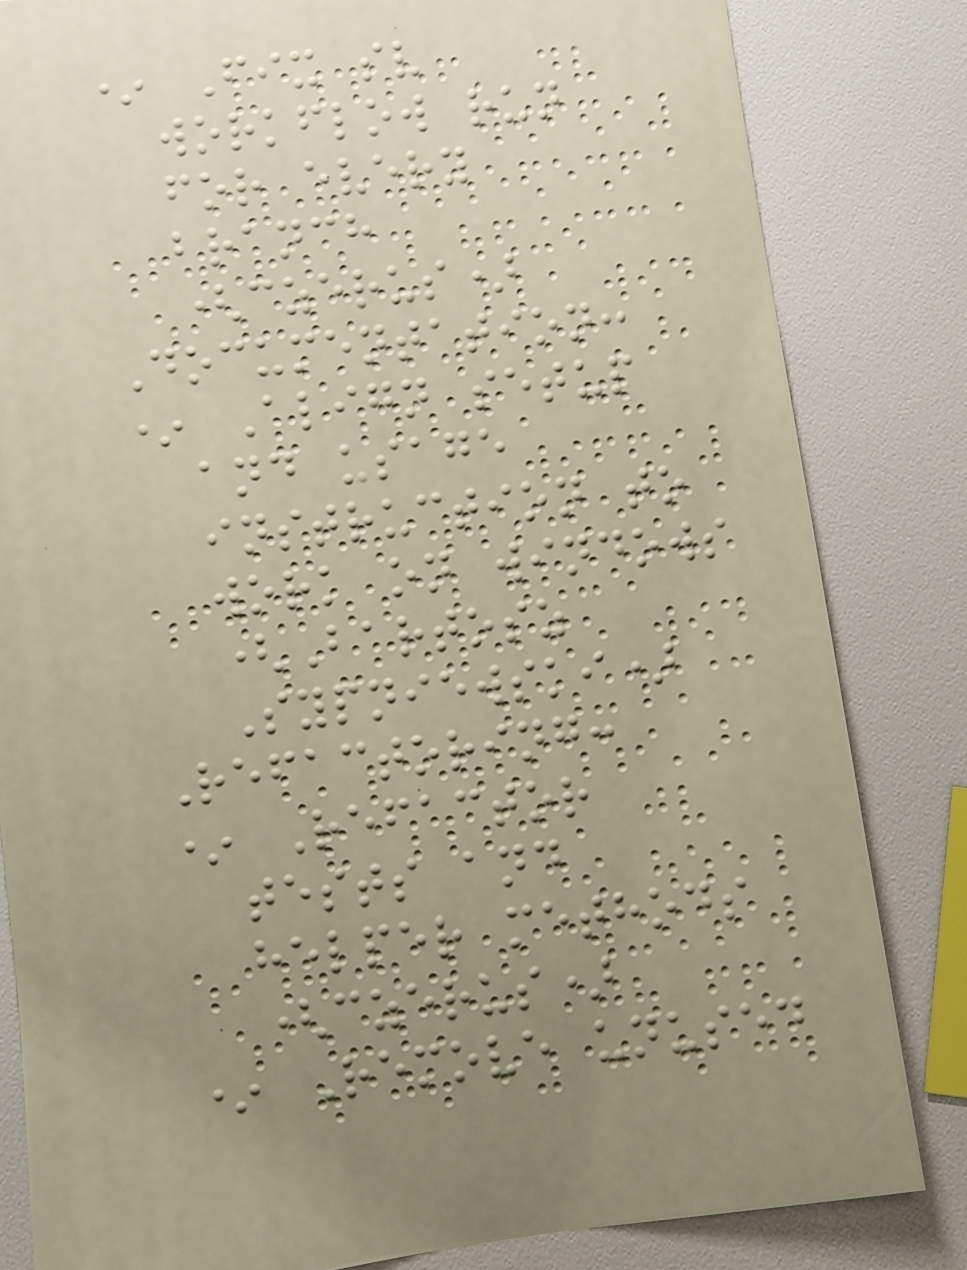* Fix sv
workflow run
for every
branch
(czerus)
Documentation:
* Align setup
and usage
instruction to
work on windows
(Bartosz
Sypniewski)
Refactoring:
* Refactor
tests and
helper methods
(czerus)
* Remove unused
